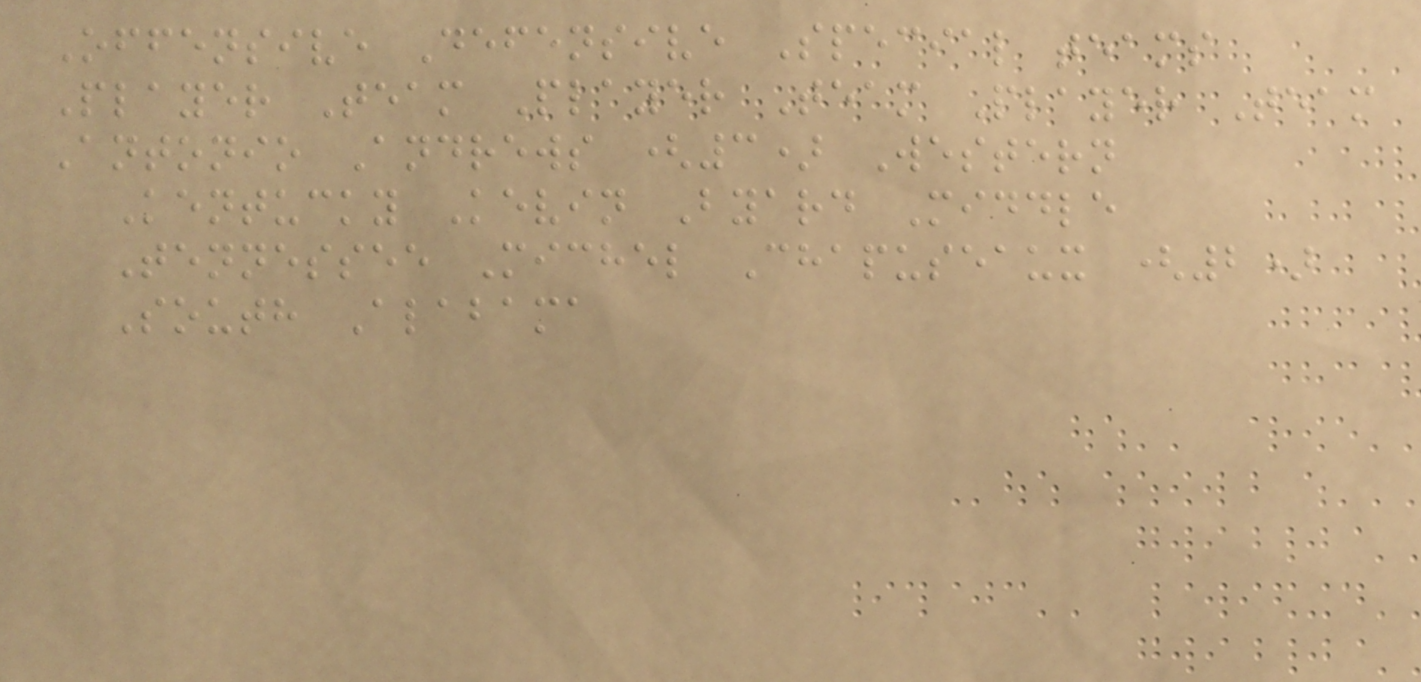Offensive Defensive Special teams
Player Team Player Team Player Team
Antonio Andrews (3) Western
Kentucky Kevin Byard Middle
Tennessee Michel Chapuseaux (2)
South Alabama
